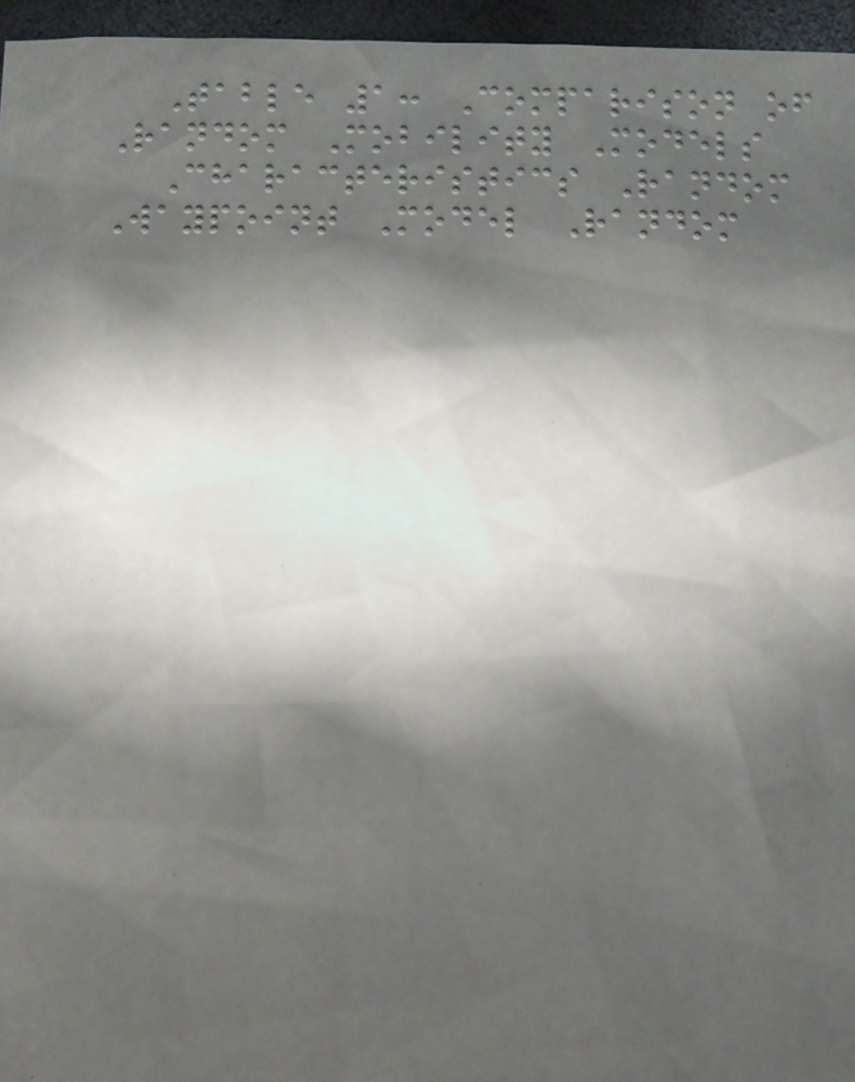Table 1: Comparison of
Random Mobility Models
Characteristics Random
Waypoint Model Random
